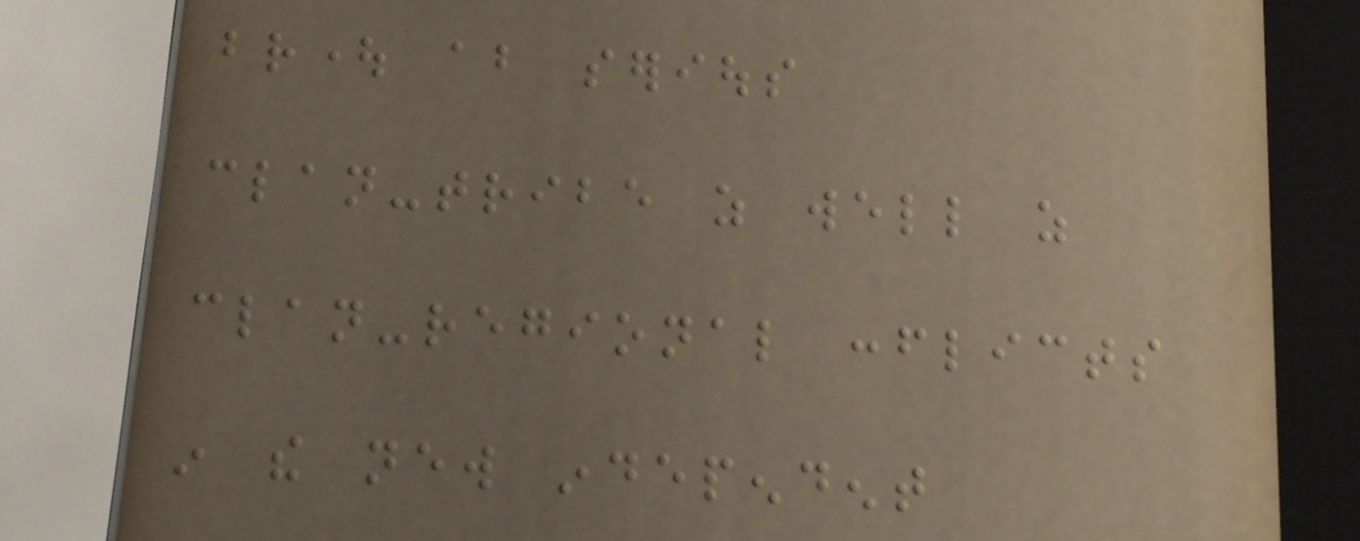brought about serious
clan-tribe as well as
clan-regional conflicts
in the new independent
